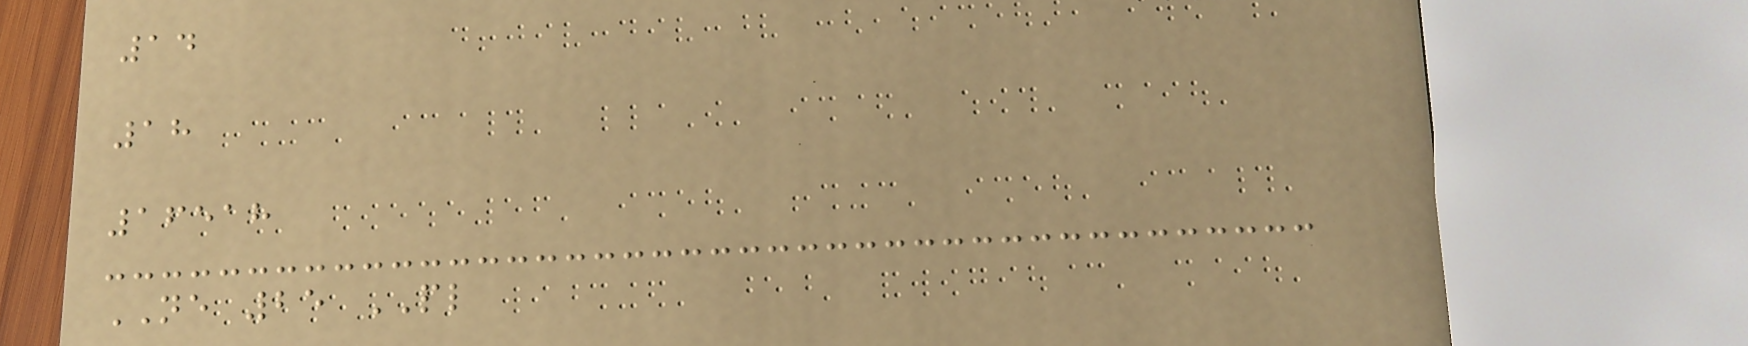14
18
16518
NE 25 PL
